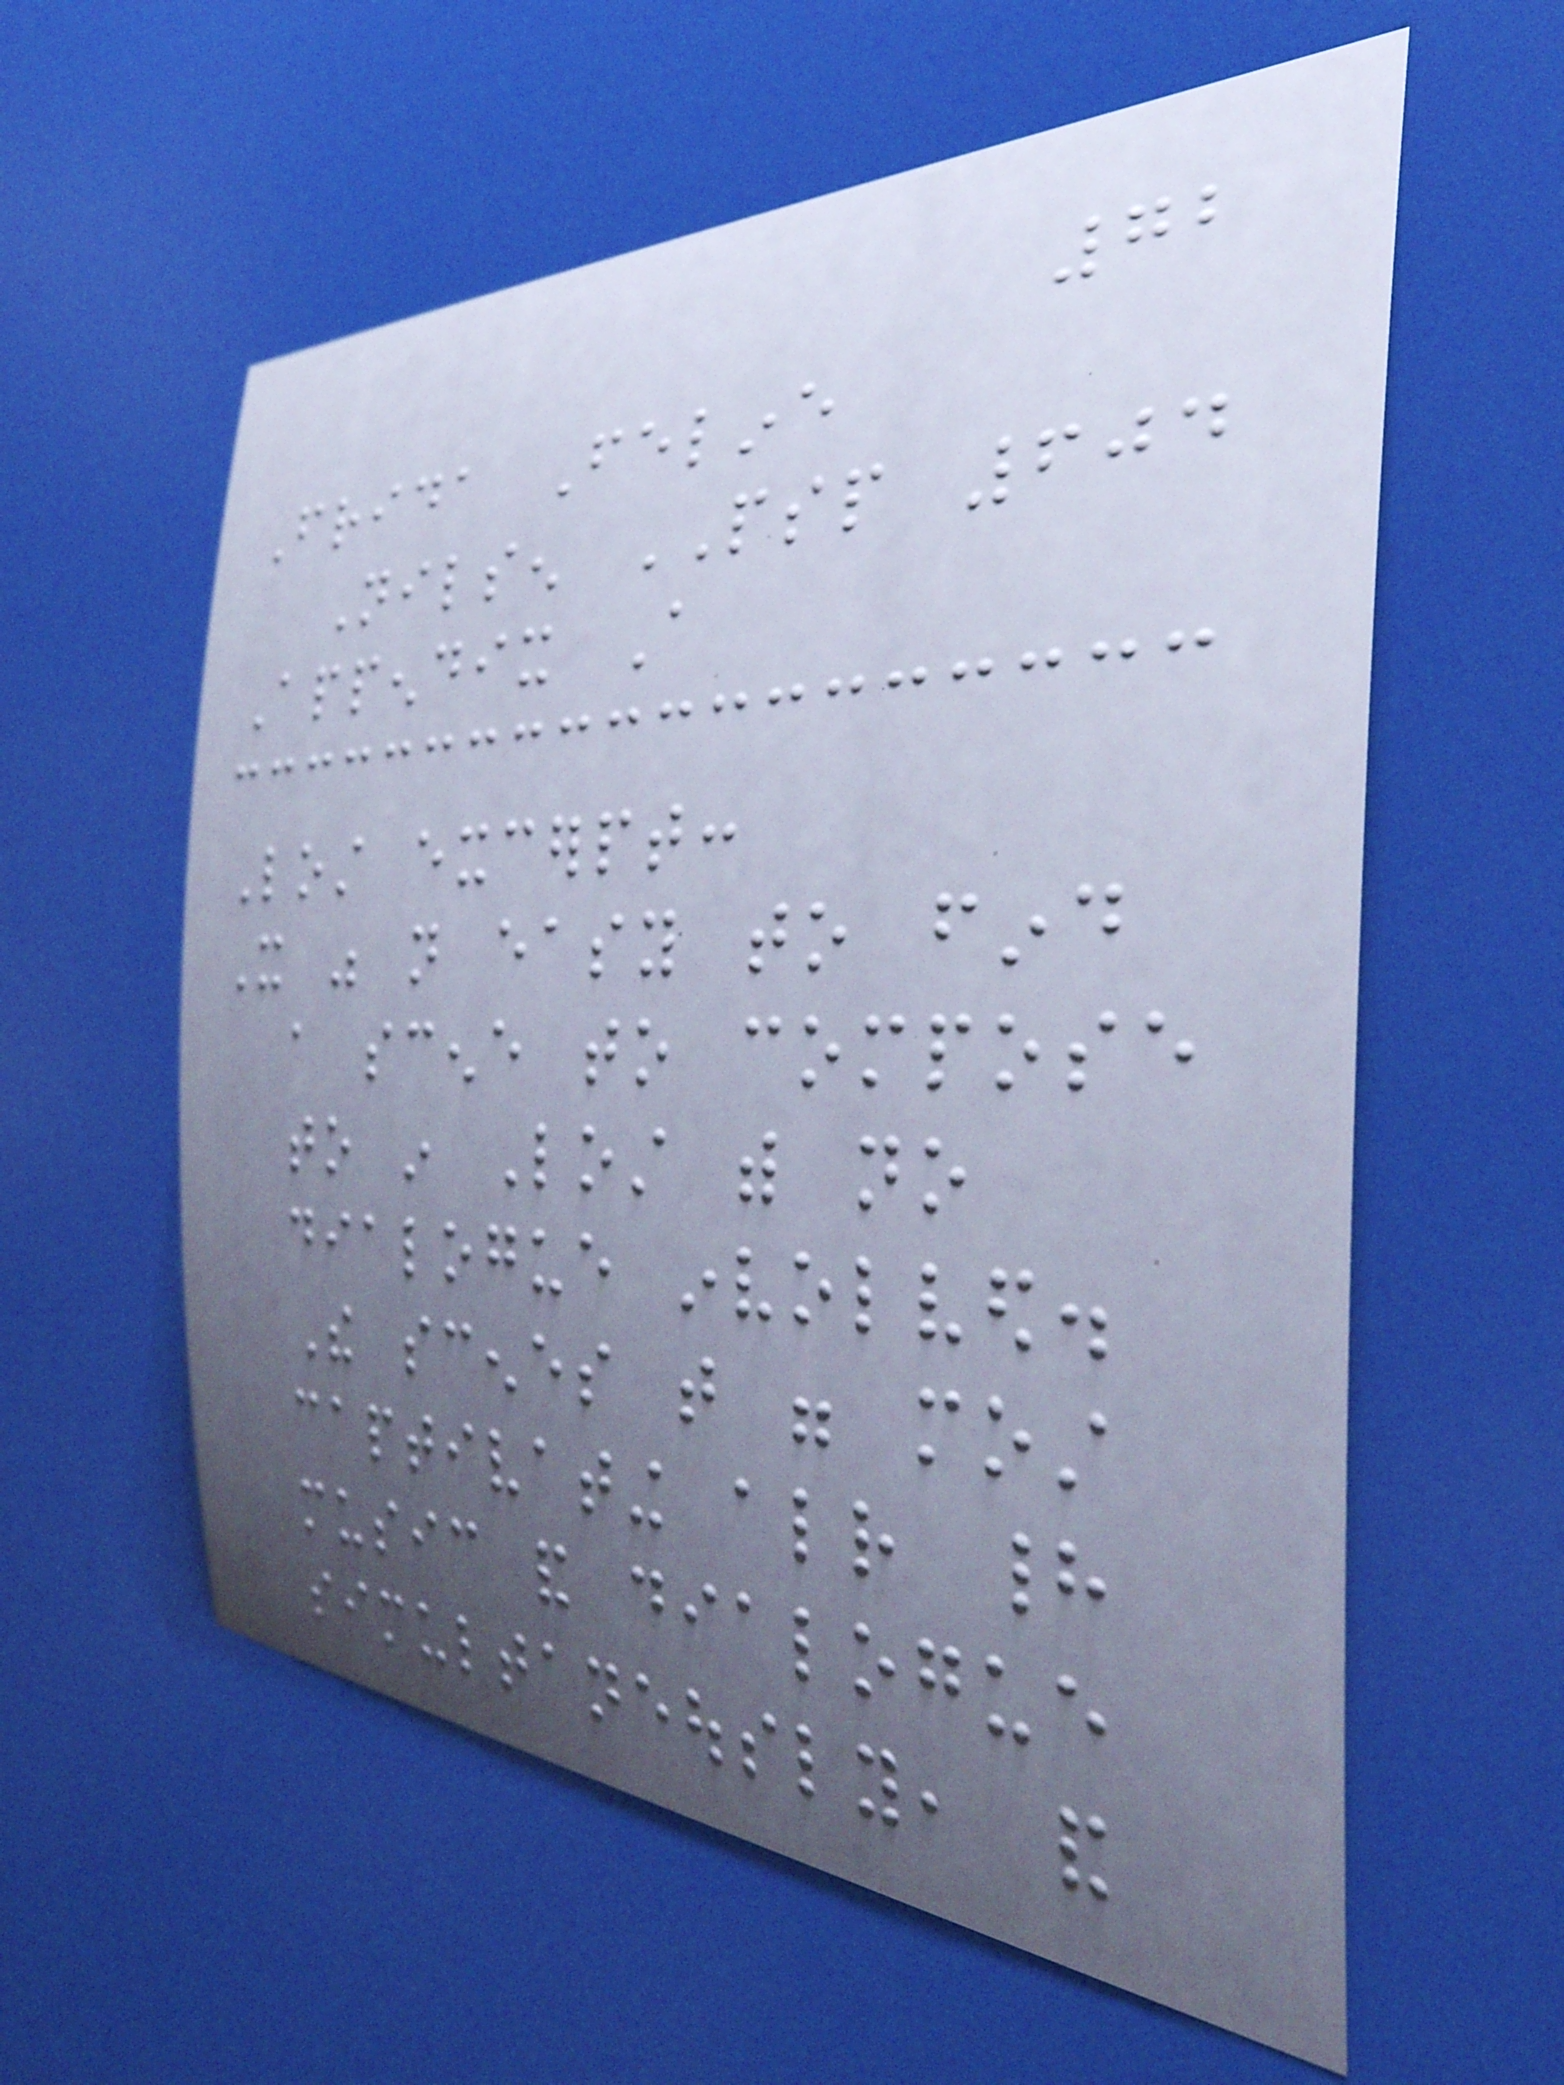72
Frida Feline
Nilsen PSP 604
Appendix A
Lost excerpt:
It was not easy to find
a scene to compose
to in Lost with no
dialogue involved.
The scenes that were most
captivating already had
music and dialogue
simultaneously, and
